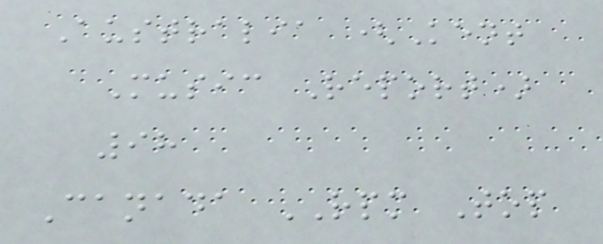Australia (Kent
Music Report)
98
Canada RPM Top
